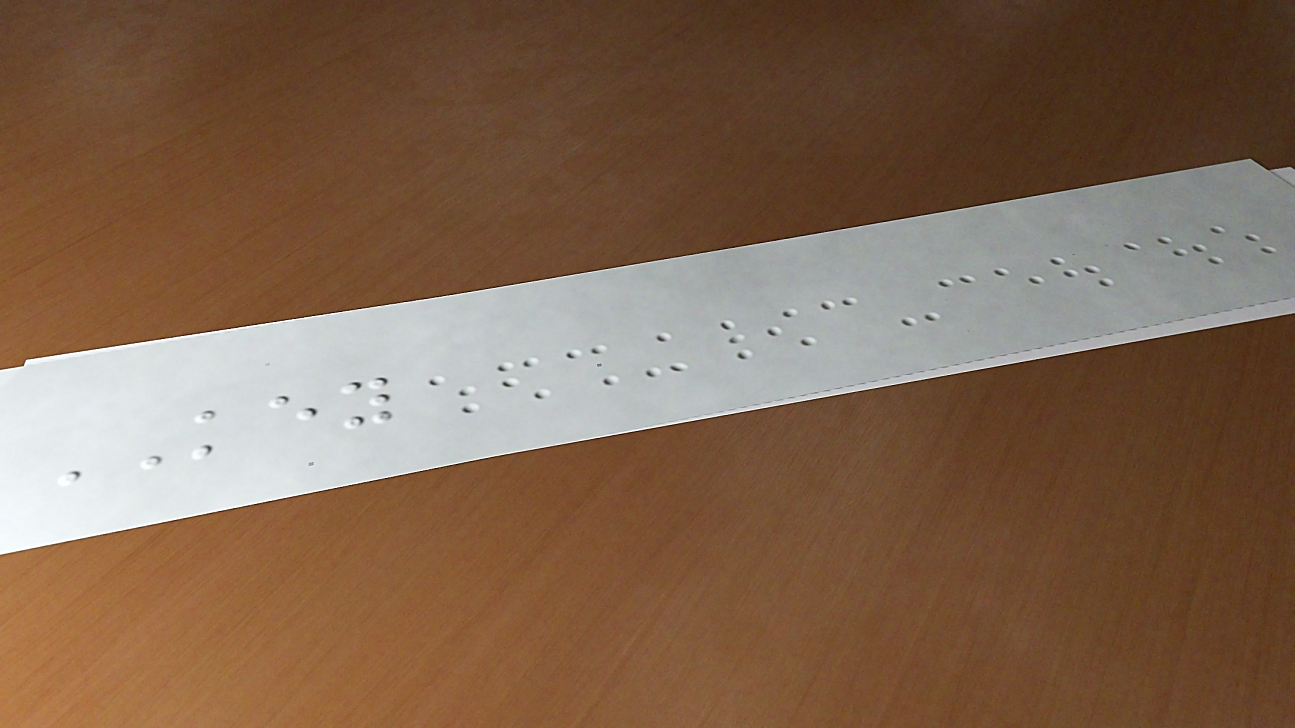KEY
